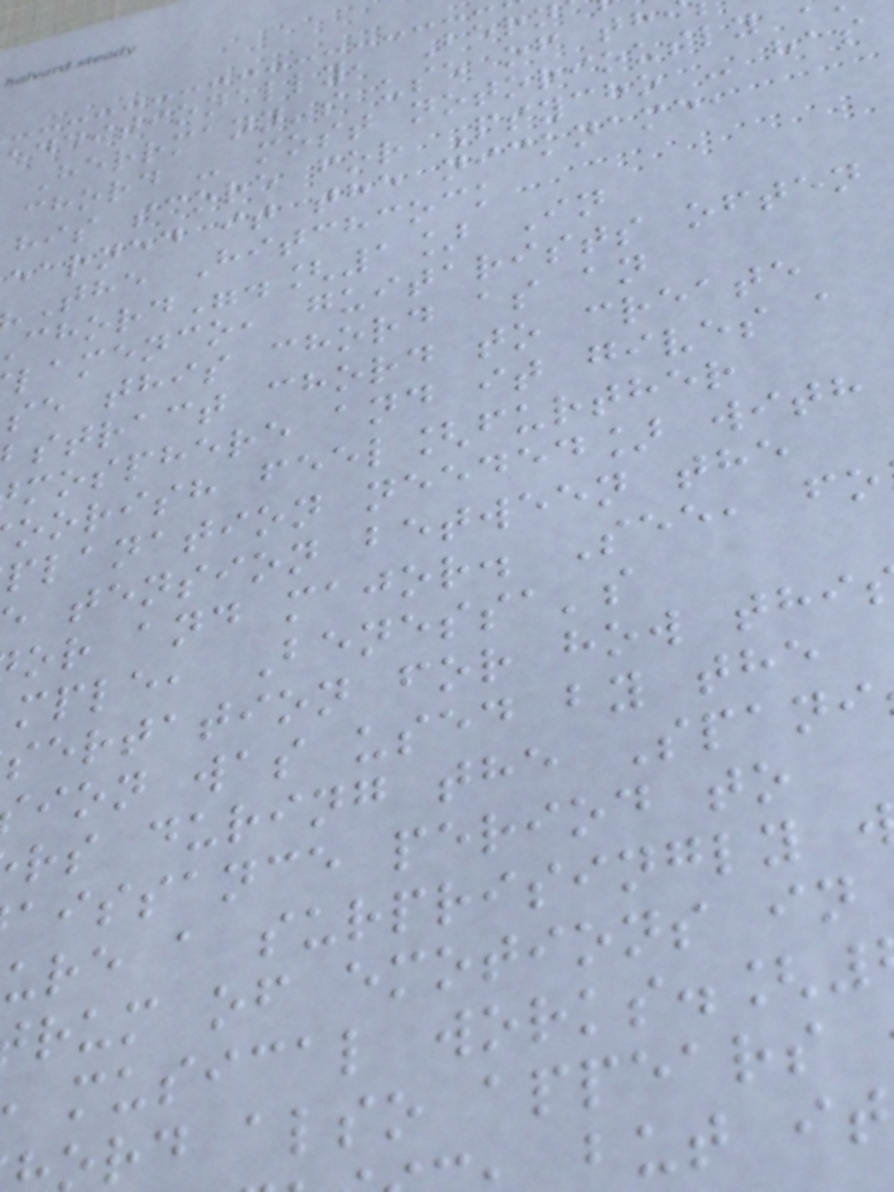additionally, Bern
Herrmann's use of th
chord - most notoriously
his score for Psycho - has
earned it the nickname,
The Hitchcock
chord".[1] In
lamenco, guitarists often
se this chord as an
stract chord to create
mosphere and it gives a
oorish feel[further
planation needed] with
tension between the
or and major. See, fo
mple, Benessa's
sertation for how thi
ion was used by the
rs during the Spani
aissance period to
ure a surprisingly
rum of emotions in
musical works.[
rd also appears
